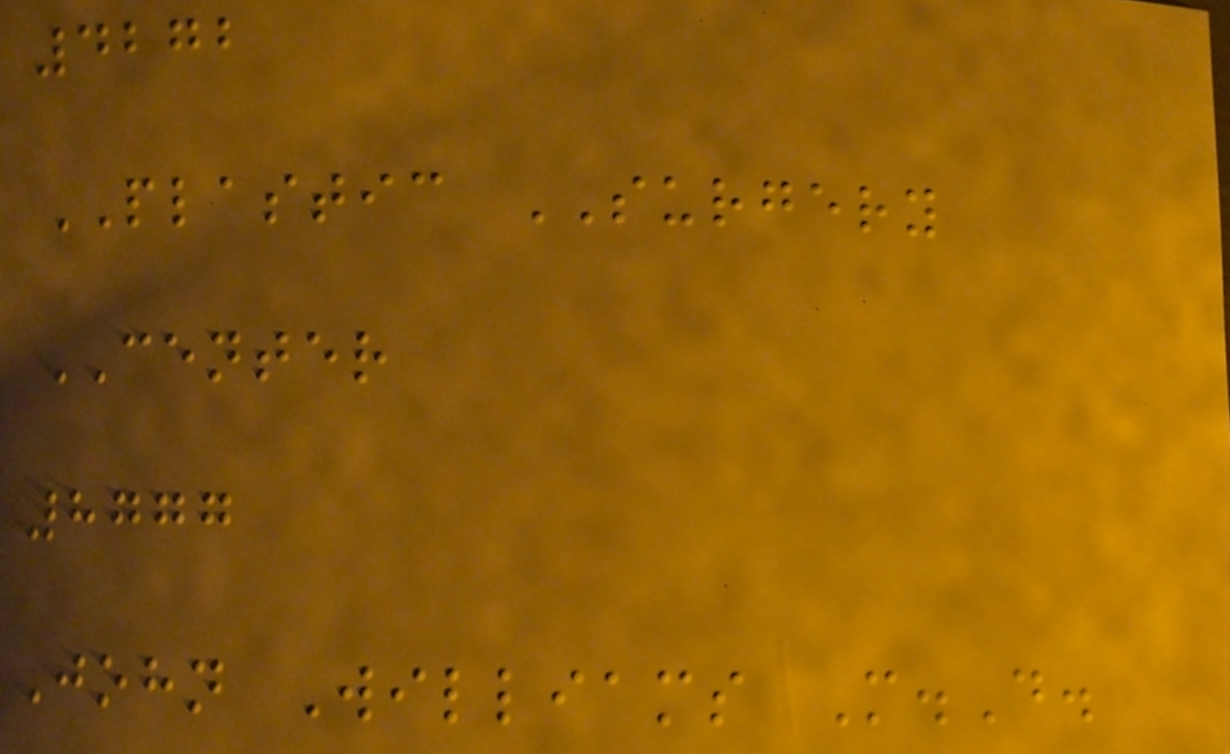4272
PLASTIC SURGERY
CENTER
8777
John Williams M.D.
